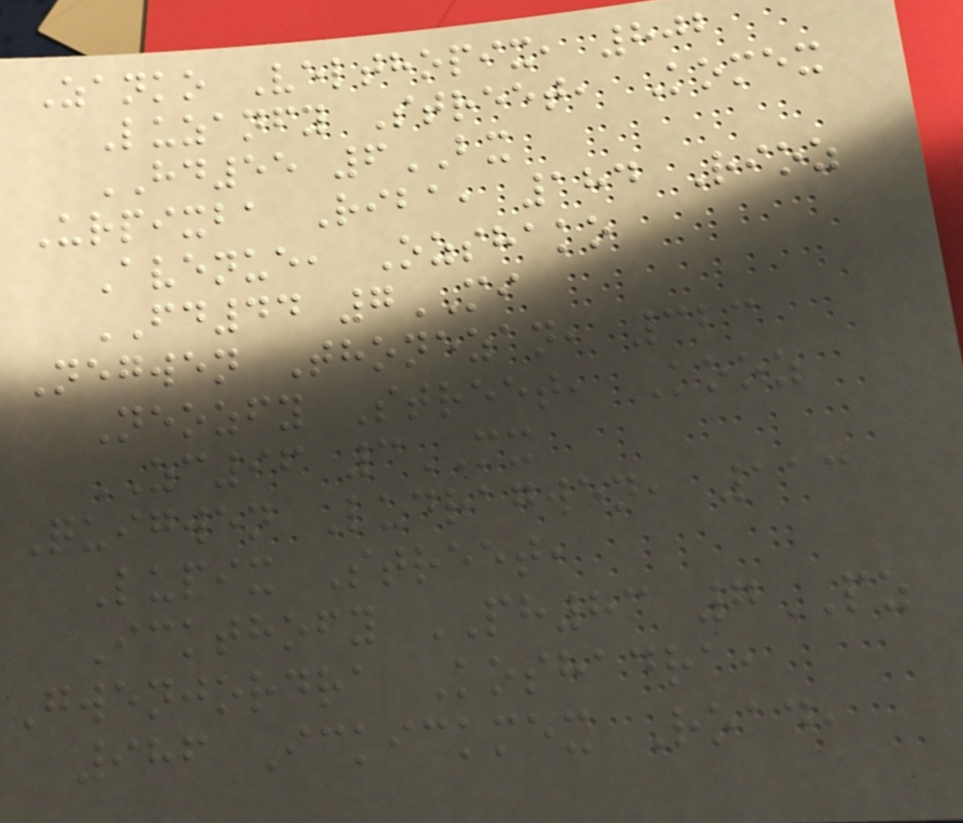Zanko Velthopix, 802
Luzanfy Street, Komex
HD55 6BX
Urpixba Riba, 184 Rioz
Avenue, Ozshako
FD44 7MI
Negwen Thonezan, 323
Neozfy Street, Kooz
ZC96 3MX
Quigwen Ludragwen, 113
Lupix Street,
Ickthofy PH83 7PZ
Gwenjordra Koshadra,
986 Ickickmex Road,
